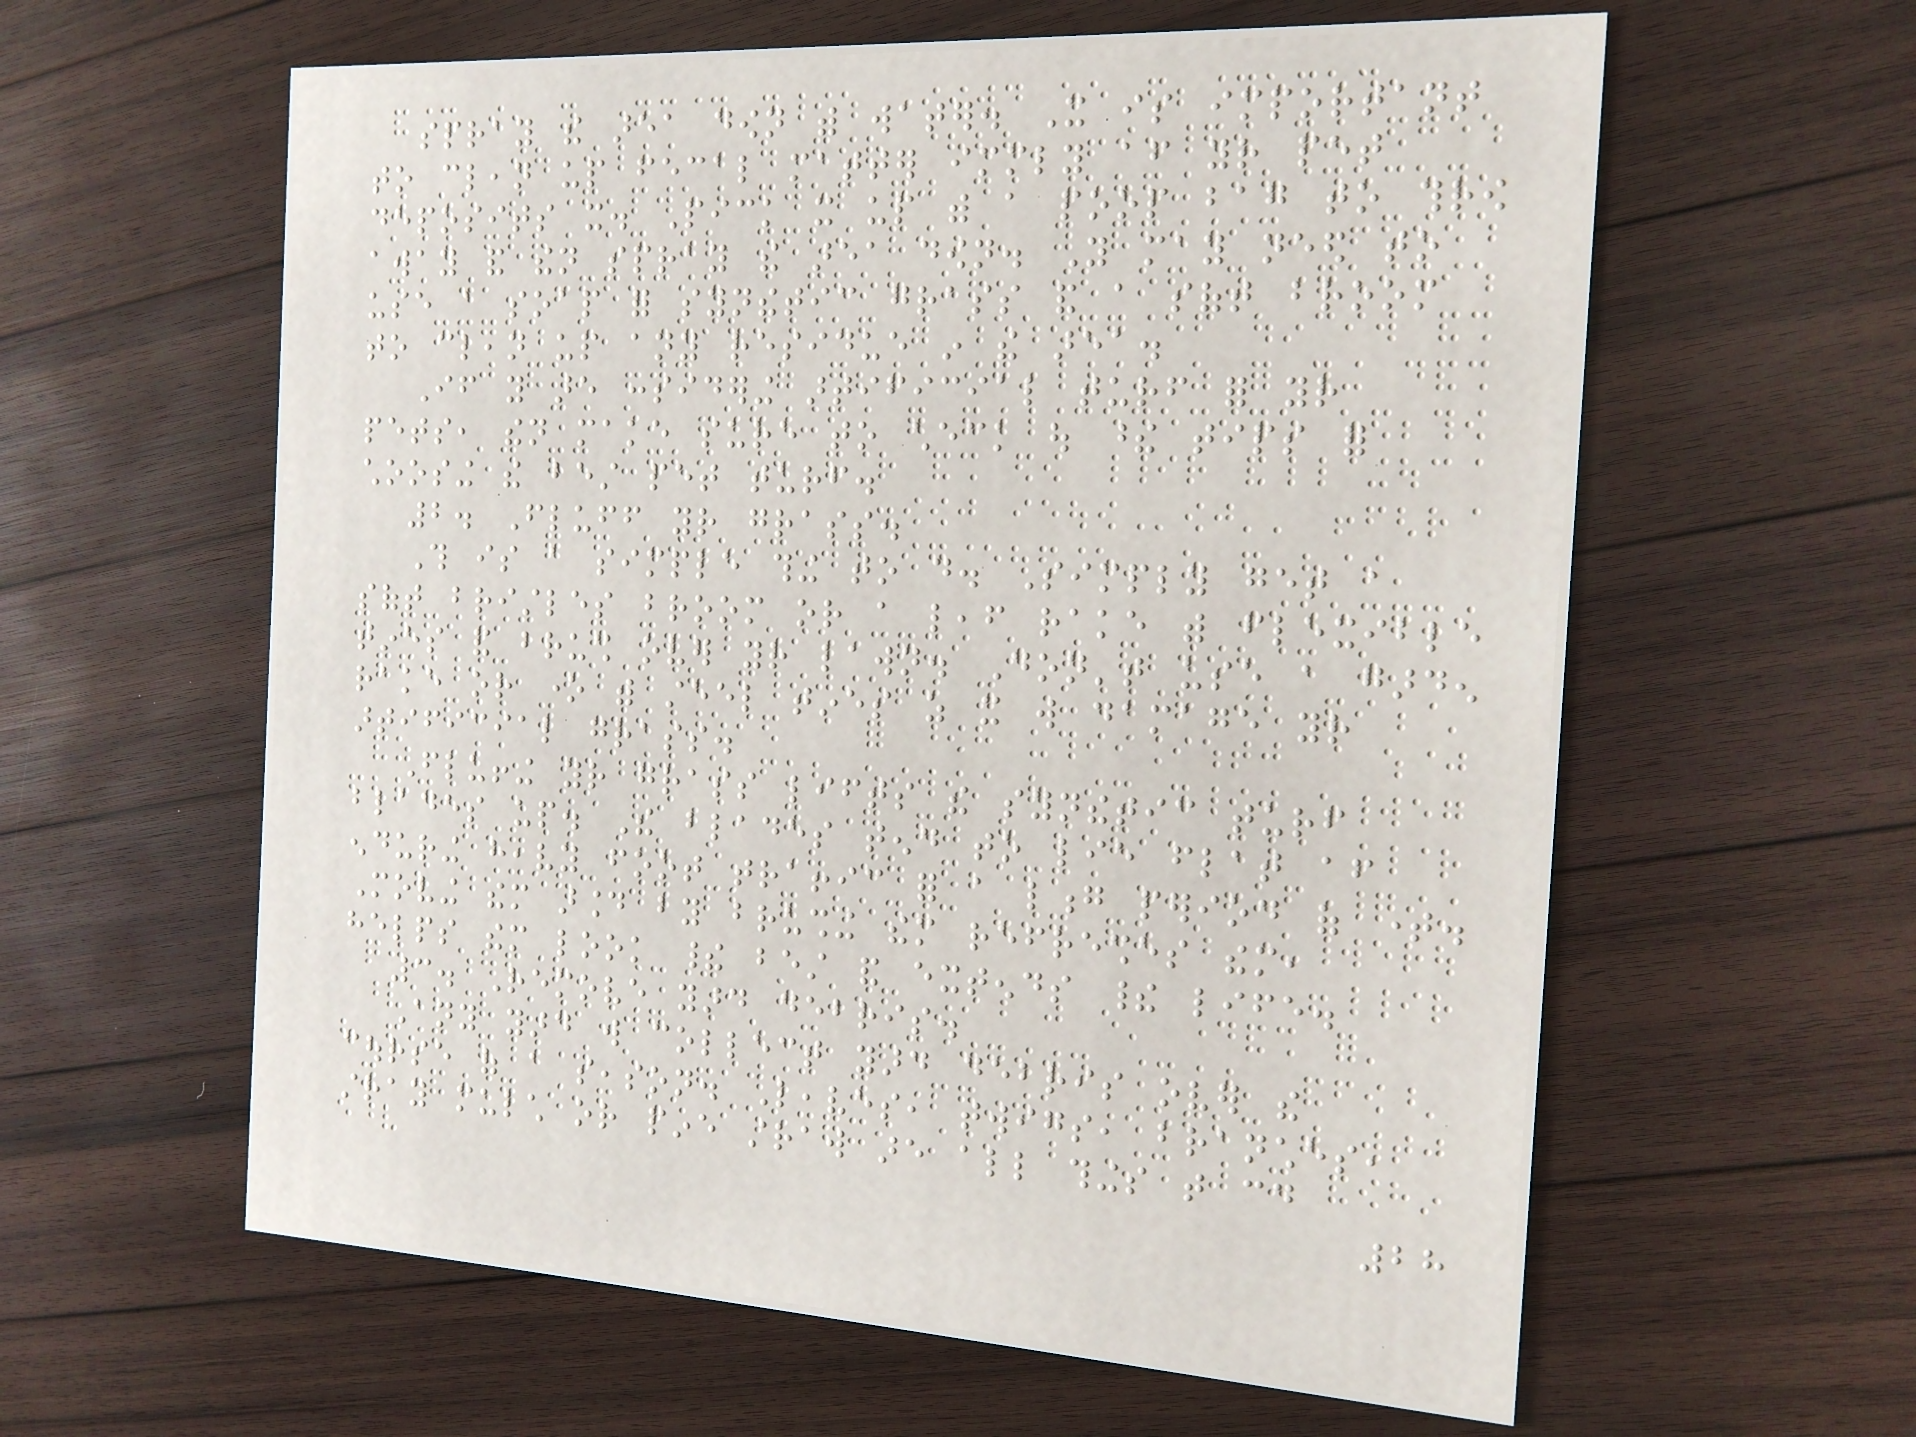spray the area down with water. It is important
to clean up fecal matter immediately after your pet
deposits it. Pick it up with a poop bag to throw
away and then spray the area down. You may need to
use a soap for synthetic grass and a soft broom
to clean up any residue in the area.
If you are considering artificial turf for your
pets, then make sure to check out these tips for
choosing the best pet turf.
2. Fluff your grass.
This is a simple thing to do. Simply get a
soft bristles broom or a leaf rake with flexible
tines and brush over your lawn. Don't use a garden
rake or one with steel tines as it will damage your
artificial grass.
Fluffing your grass lifts the synthetic turf
blades up. The blades tend to lie flat after
enduring heavy foot traffic for a long period of time.
Moving them around by brushing them refreshes them,
helps them look their best and extends their life.
3. Remove yard debris.
Any yard will collect yard debris over the
course of a season. Leaves, twigs, branches,
stray mulch or pine straw are all things that could
28
